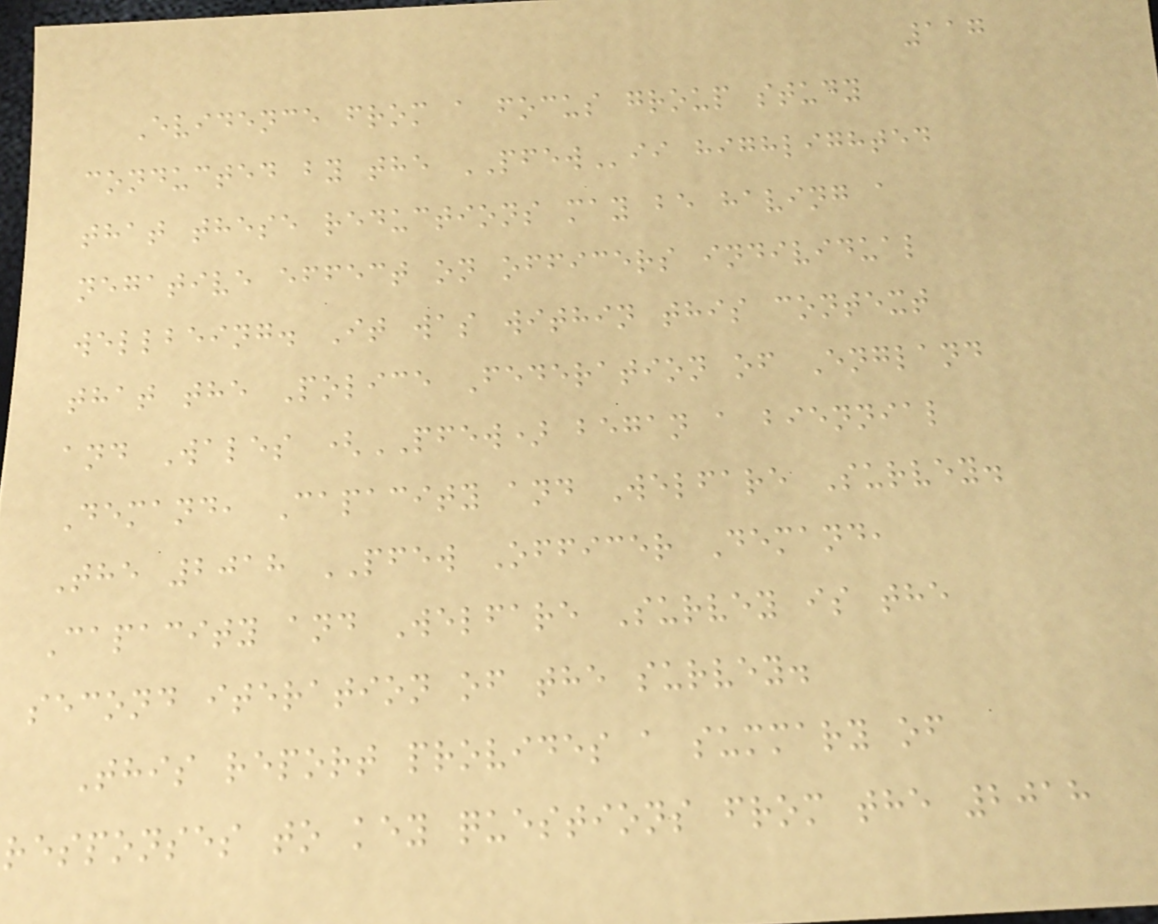117
Evidence from a focus group study
conducted by the PFEWii highlighted
that these reductions may be having a
negative effect on officers individual
wellbeing. It was within this context
that the Police Federation of England
and Wales (PFEW) began a biennial
Demand, Capacity and Welfare Survey.
The 2018 PFEW Officer Demand,
Capacity and Welfare Survey is the
second iteration of the survey.
This report provides a summary of
responses to key questions from the 2018
